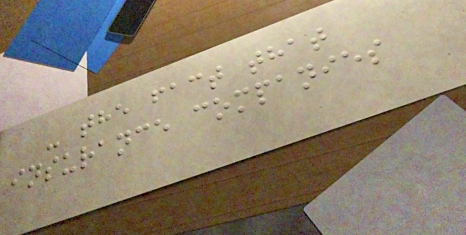- the fact that
insurance companies
